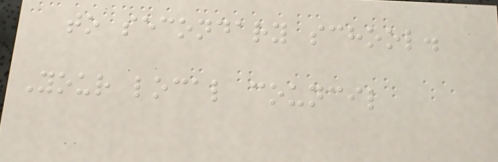to secondary school.
Your local council
